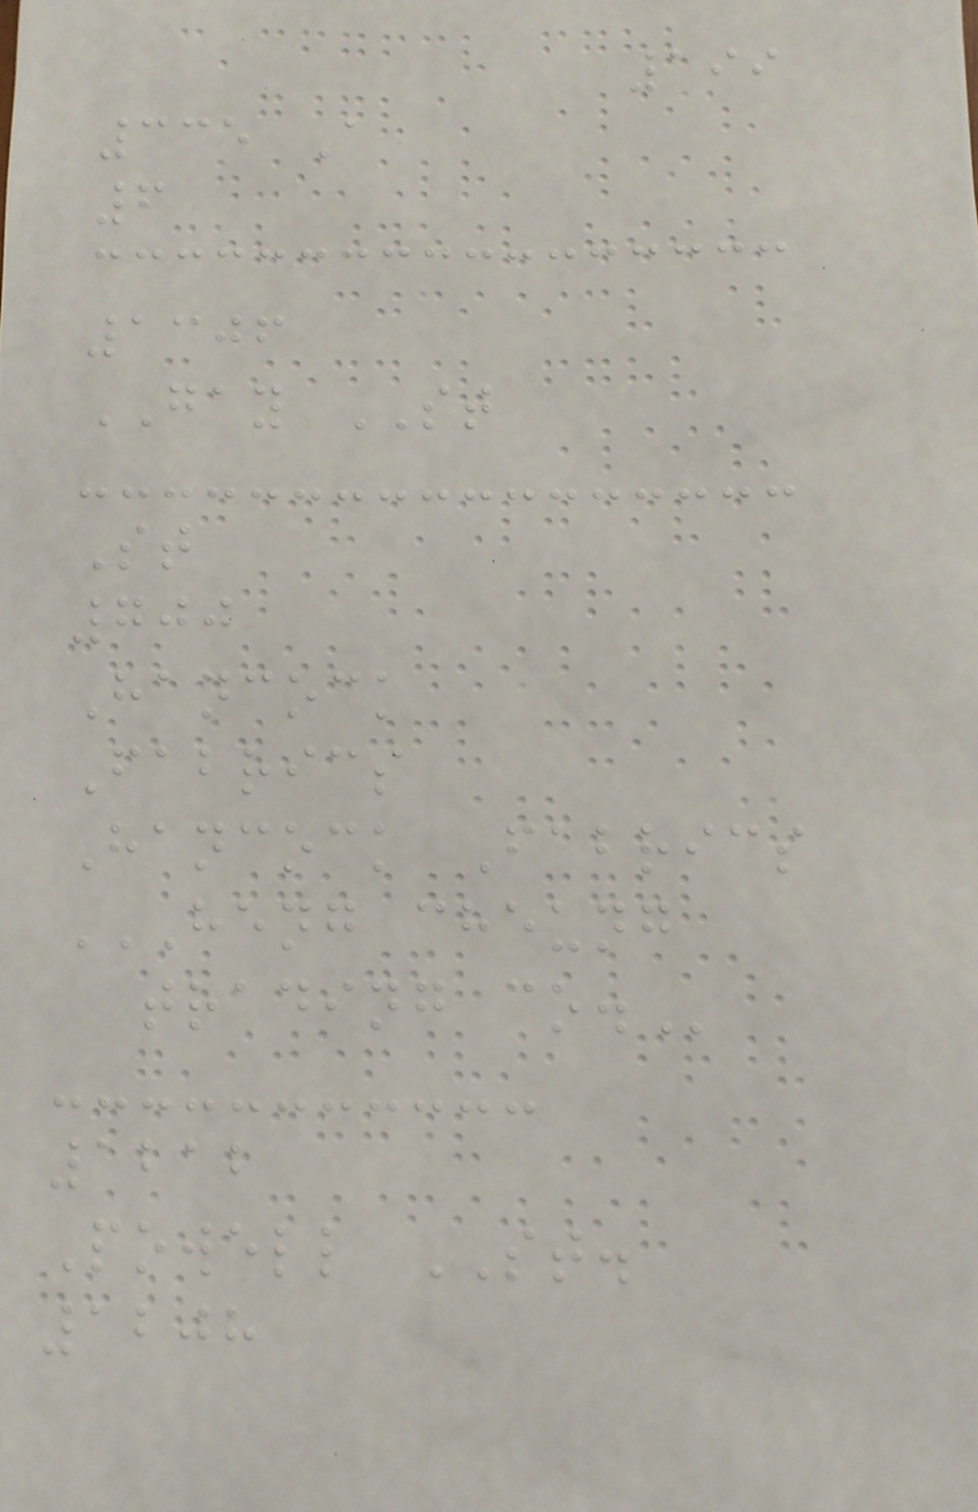199
335 A
6
1306
GAY ST
St
700
Hancock
Fabrics
Hancock Fabrics
HENG CHEUNG
TRADING CO.
1212
Powell ST.
1208
